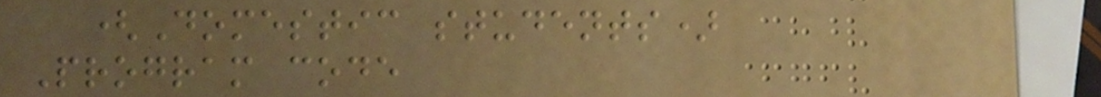(Domestic students)
Program code
